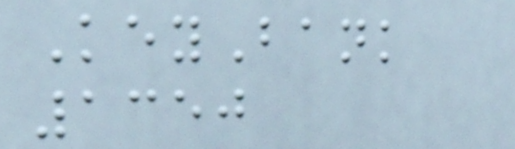KeyBank
1350
